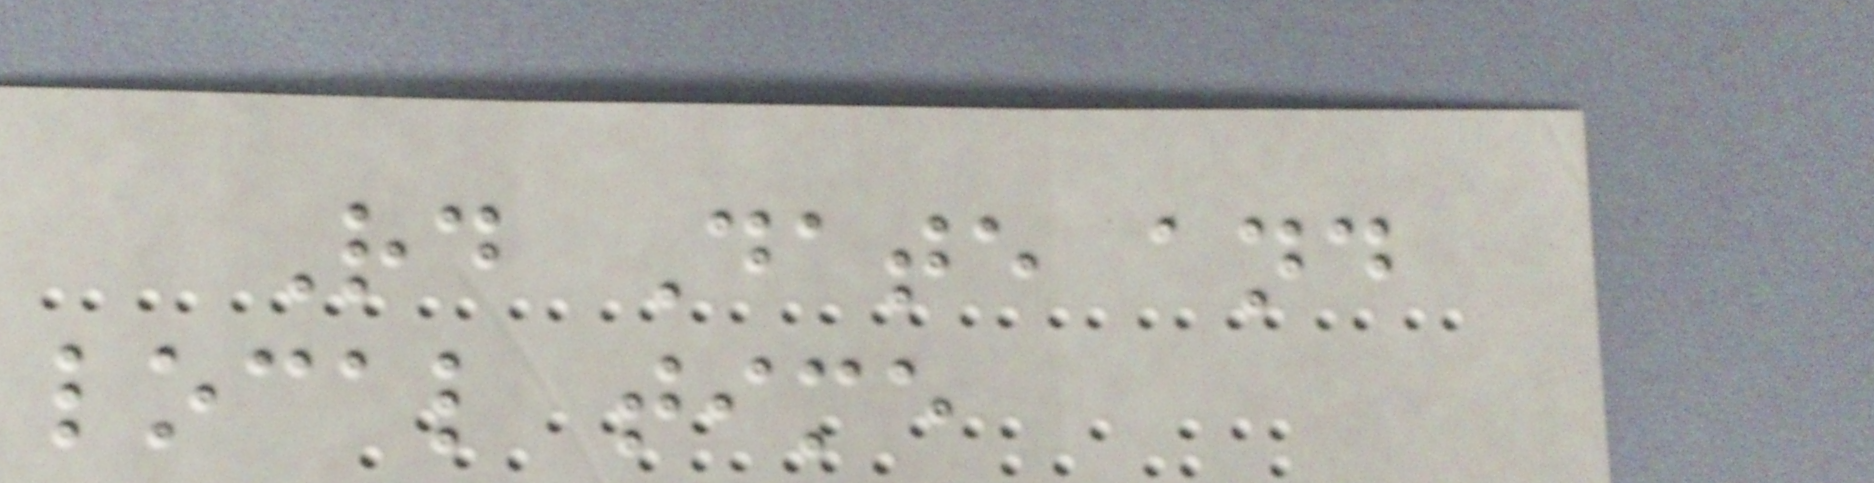Rd Date and
local time
